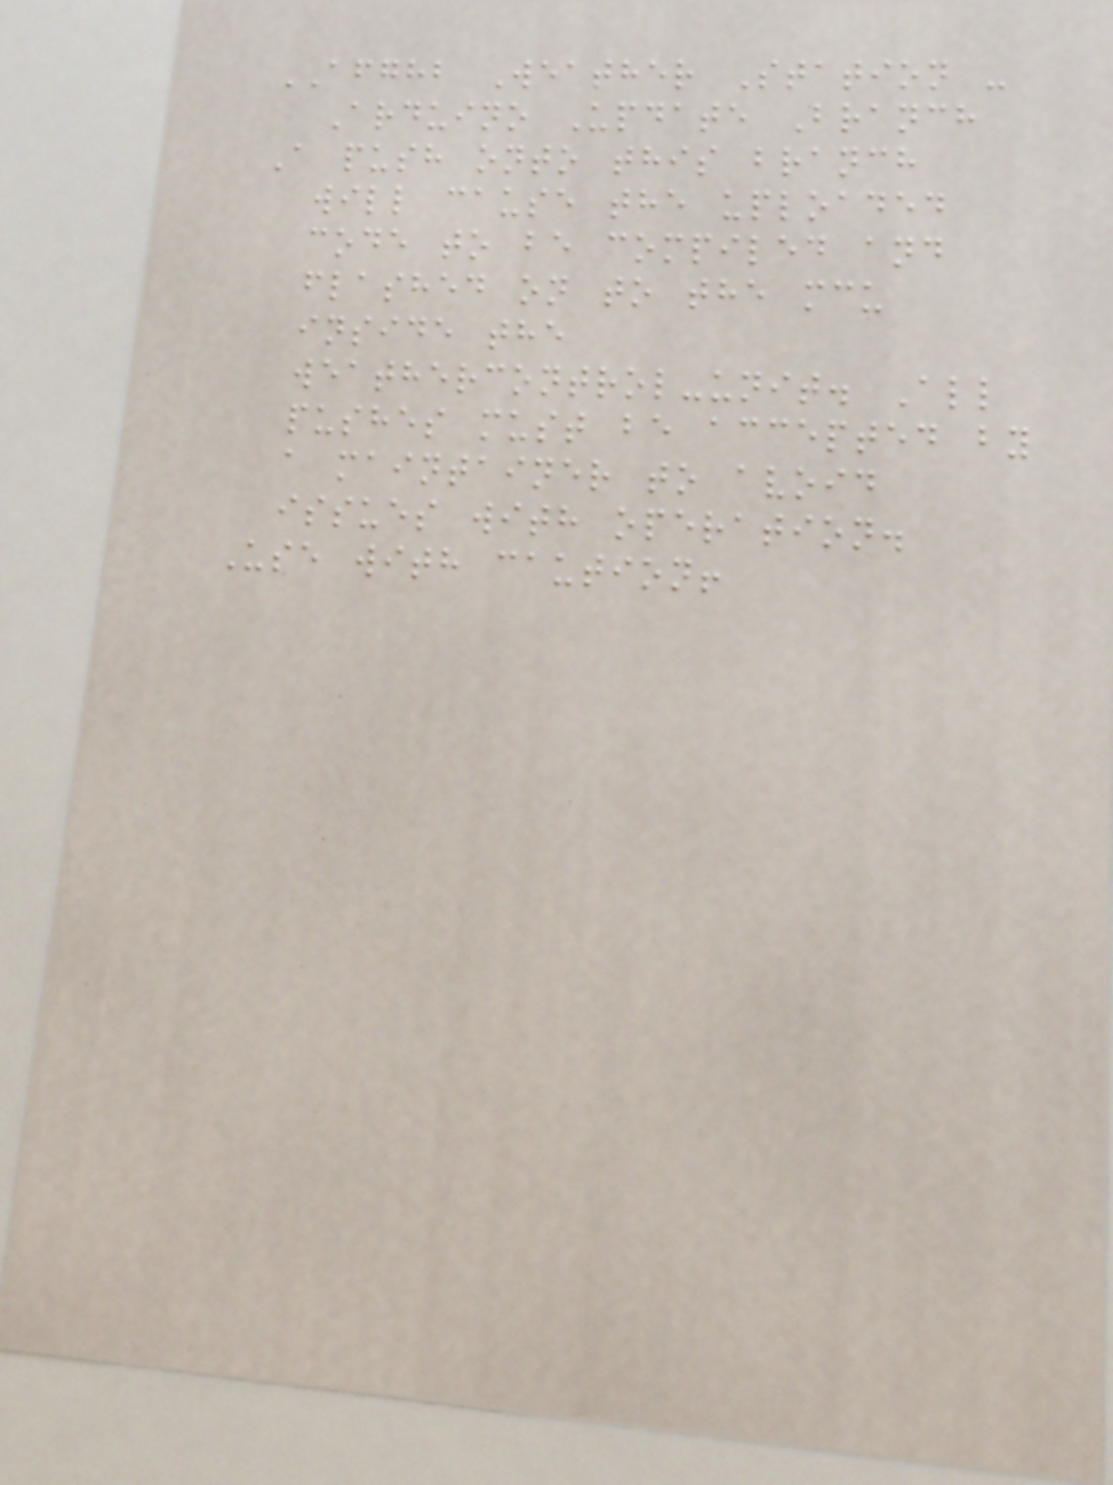AFGHB Weather Station -
Arduino Update Branch
A push onto this branch
will cause the uploaded
code to be compiled and
flashed on to the mcu
inside the
weathercontrol-unit. All
pushes must be accepted by
a maintainer to avoid
issues with operation.
Use with caution!
